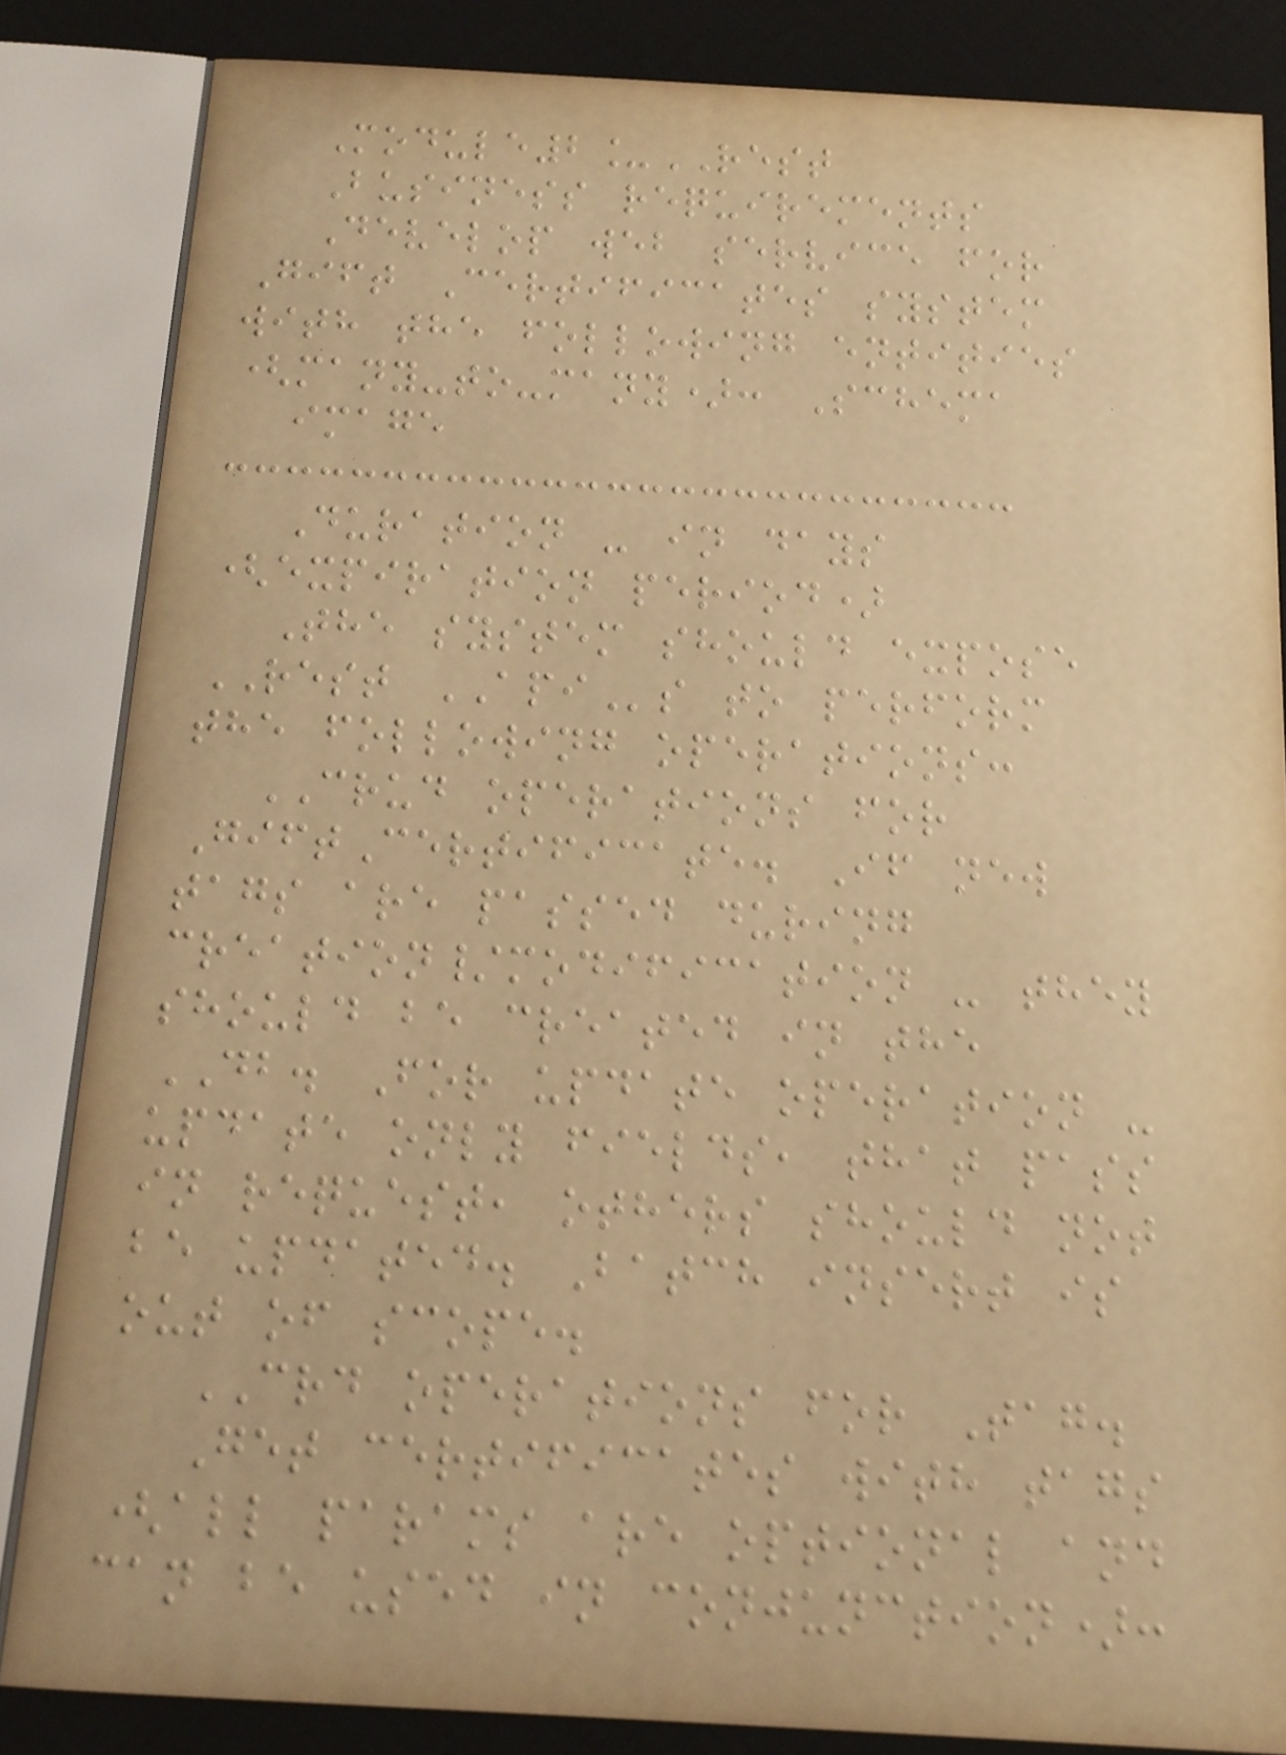Module2_REST
Business requirements
Develop web service for
Gift Certificates system
with the following entities
(many-to-many): Schema
image
Duration - in days
(expiration period)
The system should expose
REST APIs to perform
the following operations:
CRUD operations for
GiftCertificate. If new
tags are passed during
creation/modification - they
should be created in the
DB. For update operation -
update only fields, that pass
in request, others should not
be updated. Batch insert is
out of scope.
CRD operations for Tag.
Get certificates with tags
(all params are optional and
can be used in conjunction):
